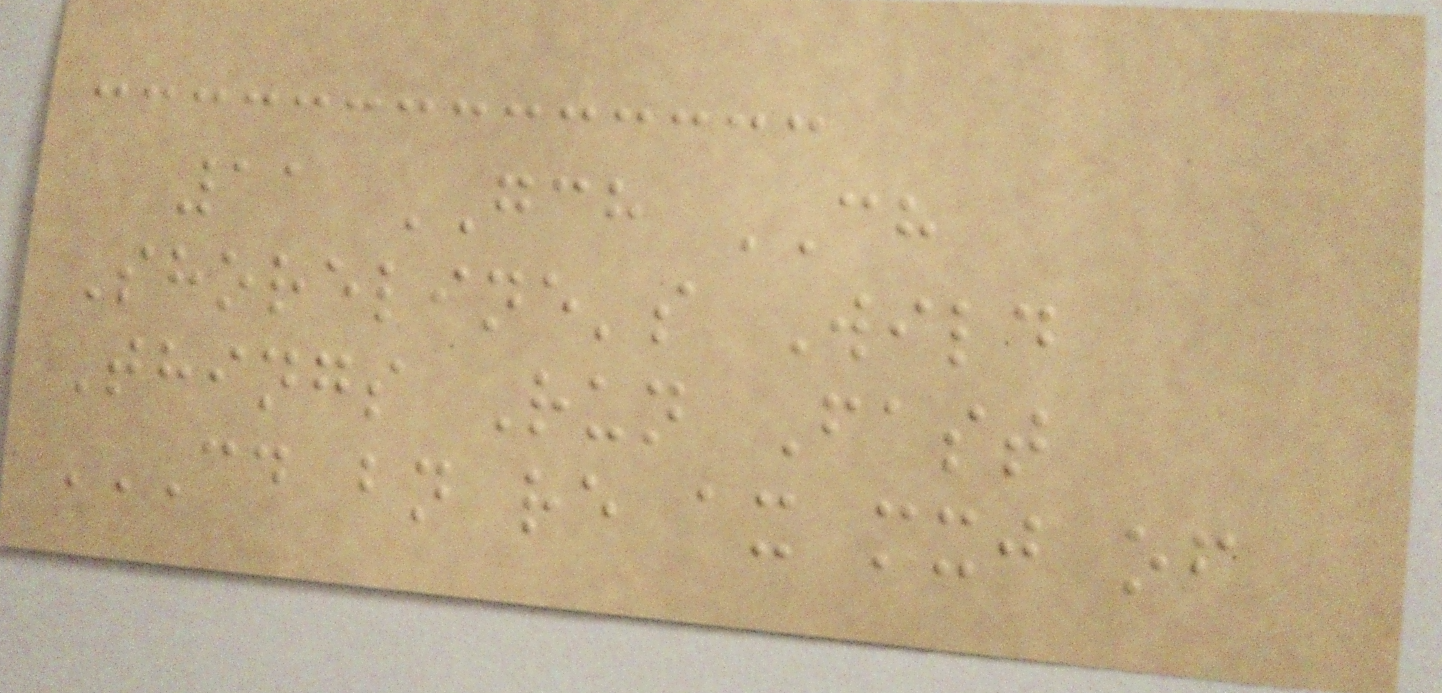11 GCH CH
Shoreline's Wild
Things Run Fast
CD BN RE AX MXJ OF
